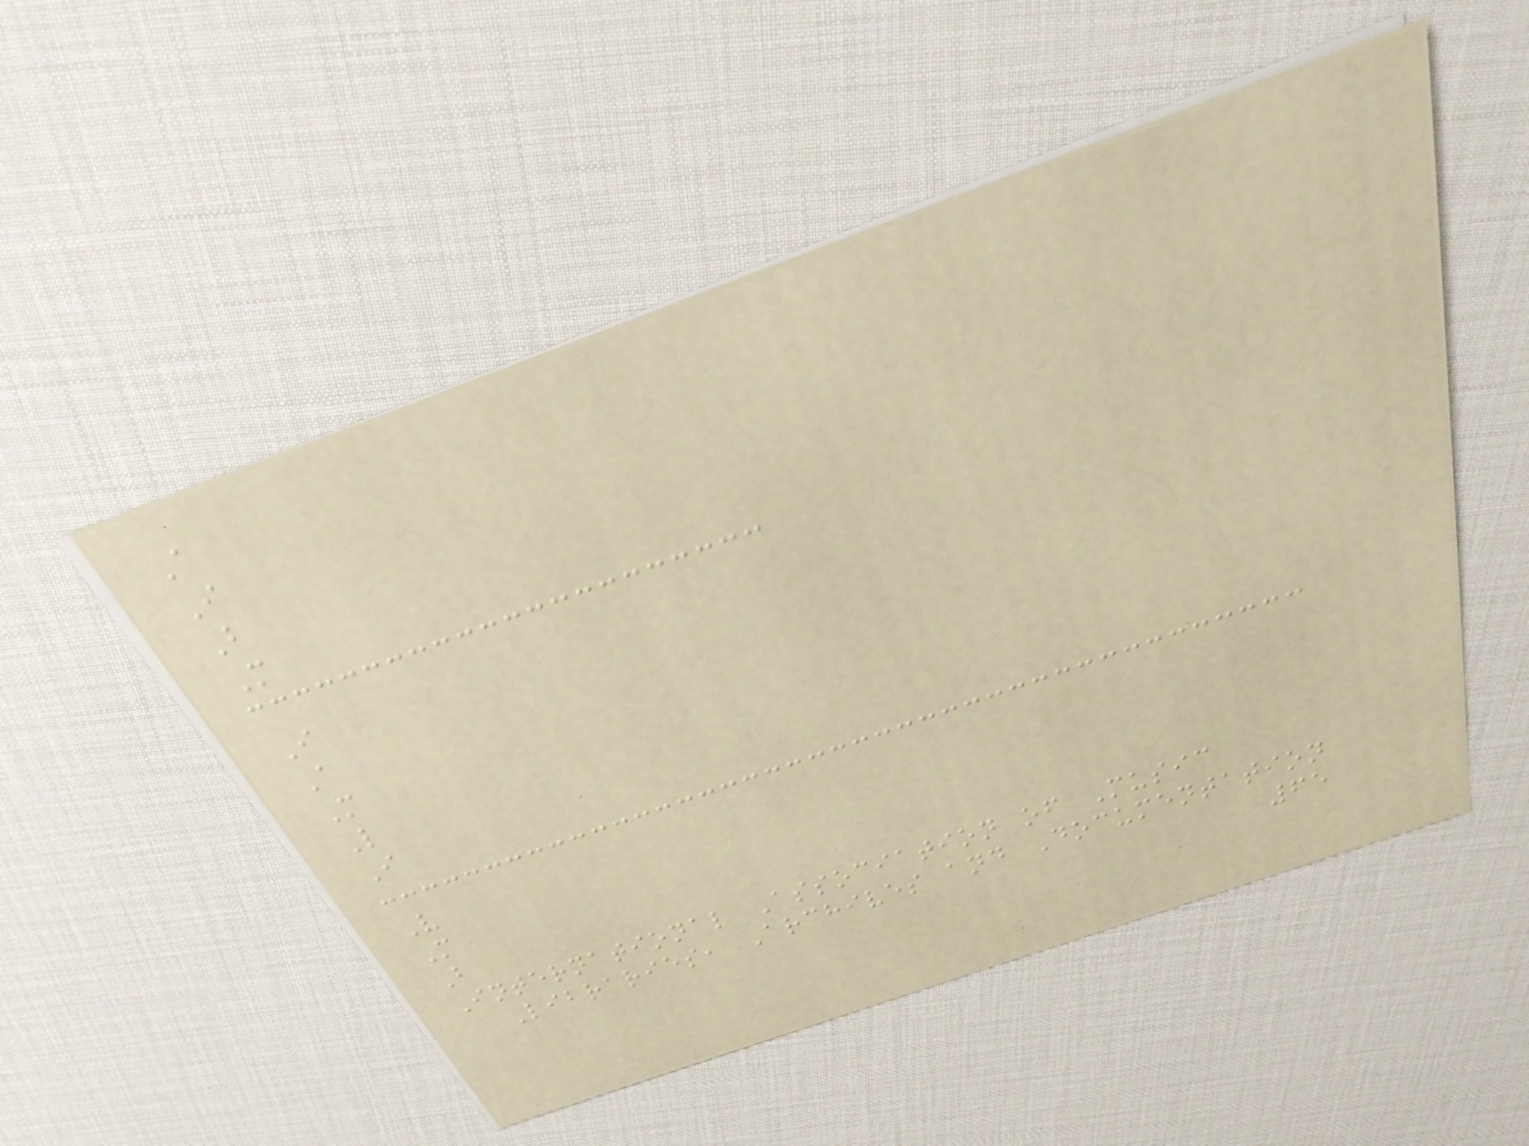A
I
B
M
I
A
M
L
I
V
M
B
International Association of Music
Libraries, Archives and Documentation
65
